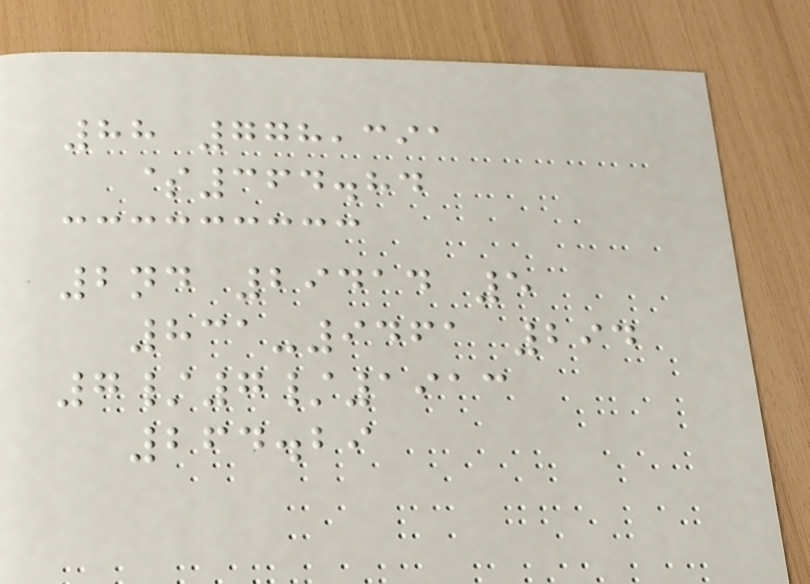88 778,391
$364.84
2nd 29414 5
831-9461 294
7/7/1913
264.29
